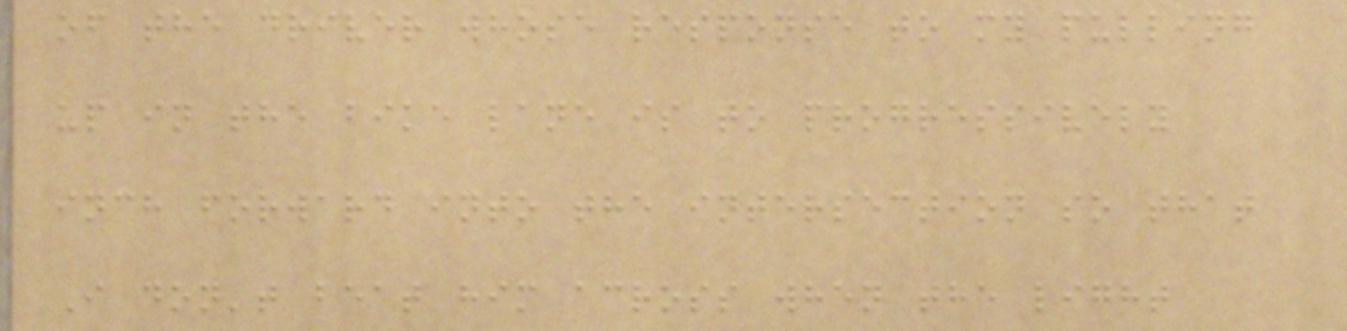of the driver whose response to my pulling
up in the bike lane is to progressively
inch forward into the intersection so that
I don't beat him across when the light
